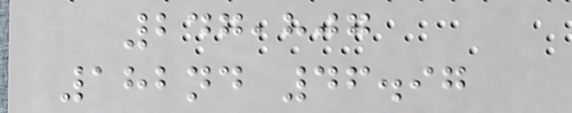247,807
182nd 46.97
